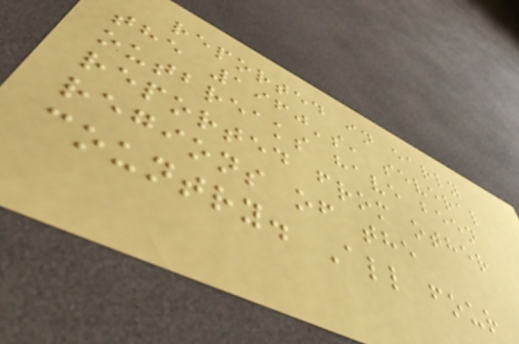reported in early
the 1960's, several
outbreaks have been
reported from other
regions of the
country. All four
